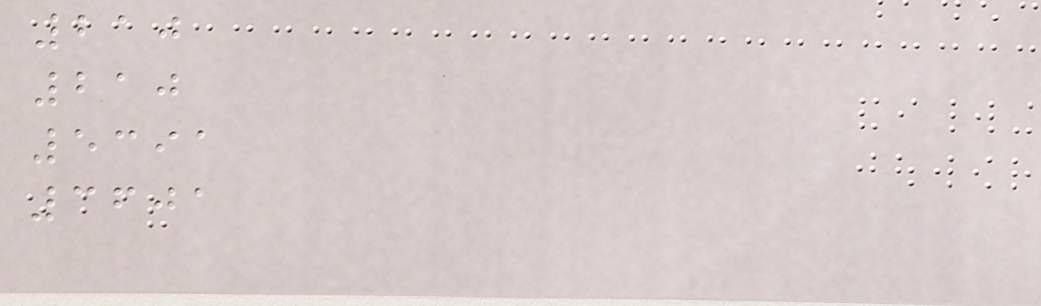210
210
5391
3601
